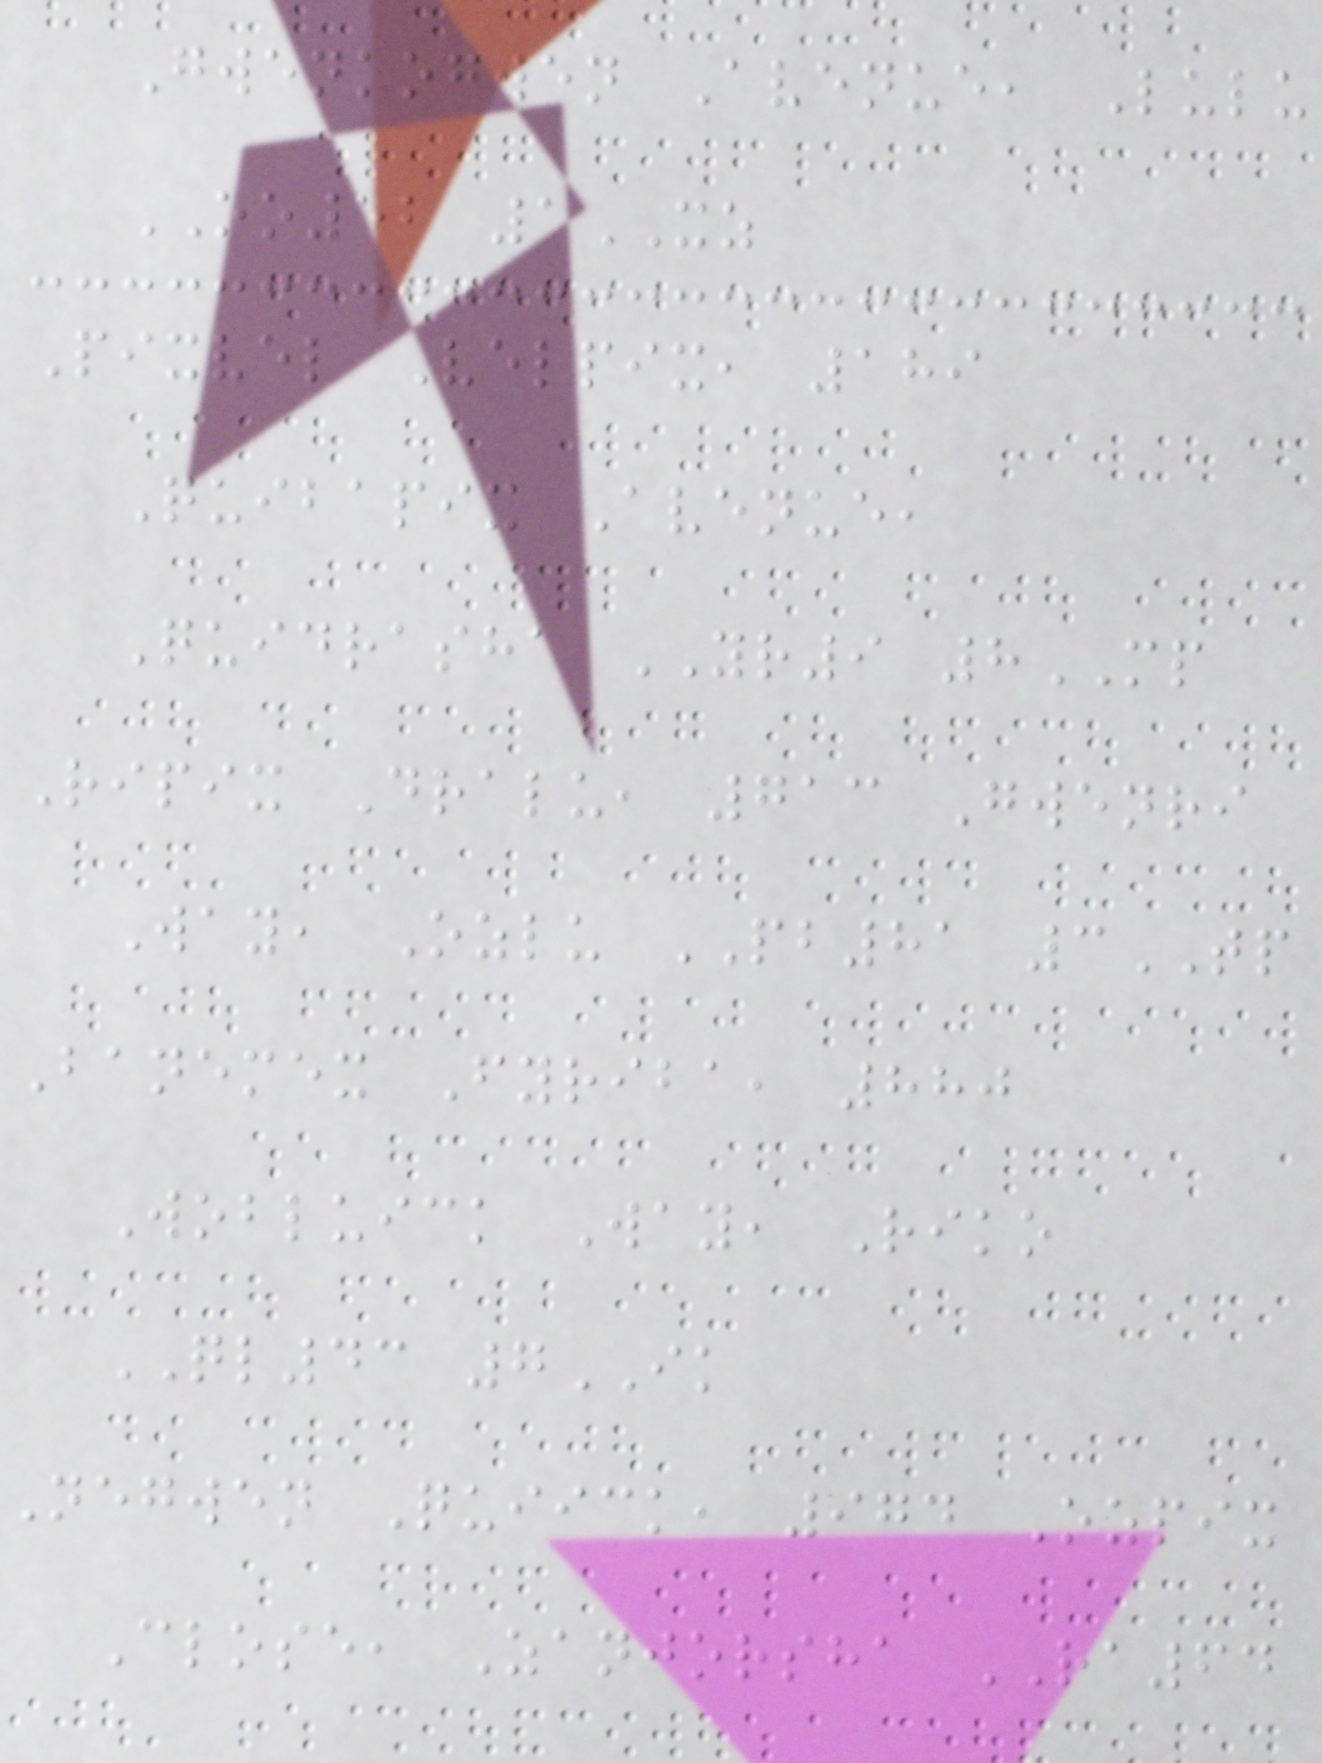Gwenkogwen Avenue, Lulu
OO52 1XZ
Pixvel Velpix, 189
Quibapix Avenue,
Quidrasha YR9 8MP
Ripix Dralu, 713 Gwenri
Way, Ozlu PB81 3TP
Banemex Fyriba, 880
Wobluick Way, Riko
QL43 7IK
Negwen Quiick, 974 Ozpix
Close, Zanjorsha RA64
